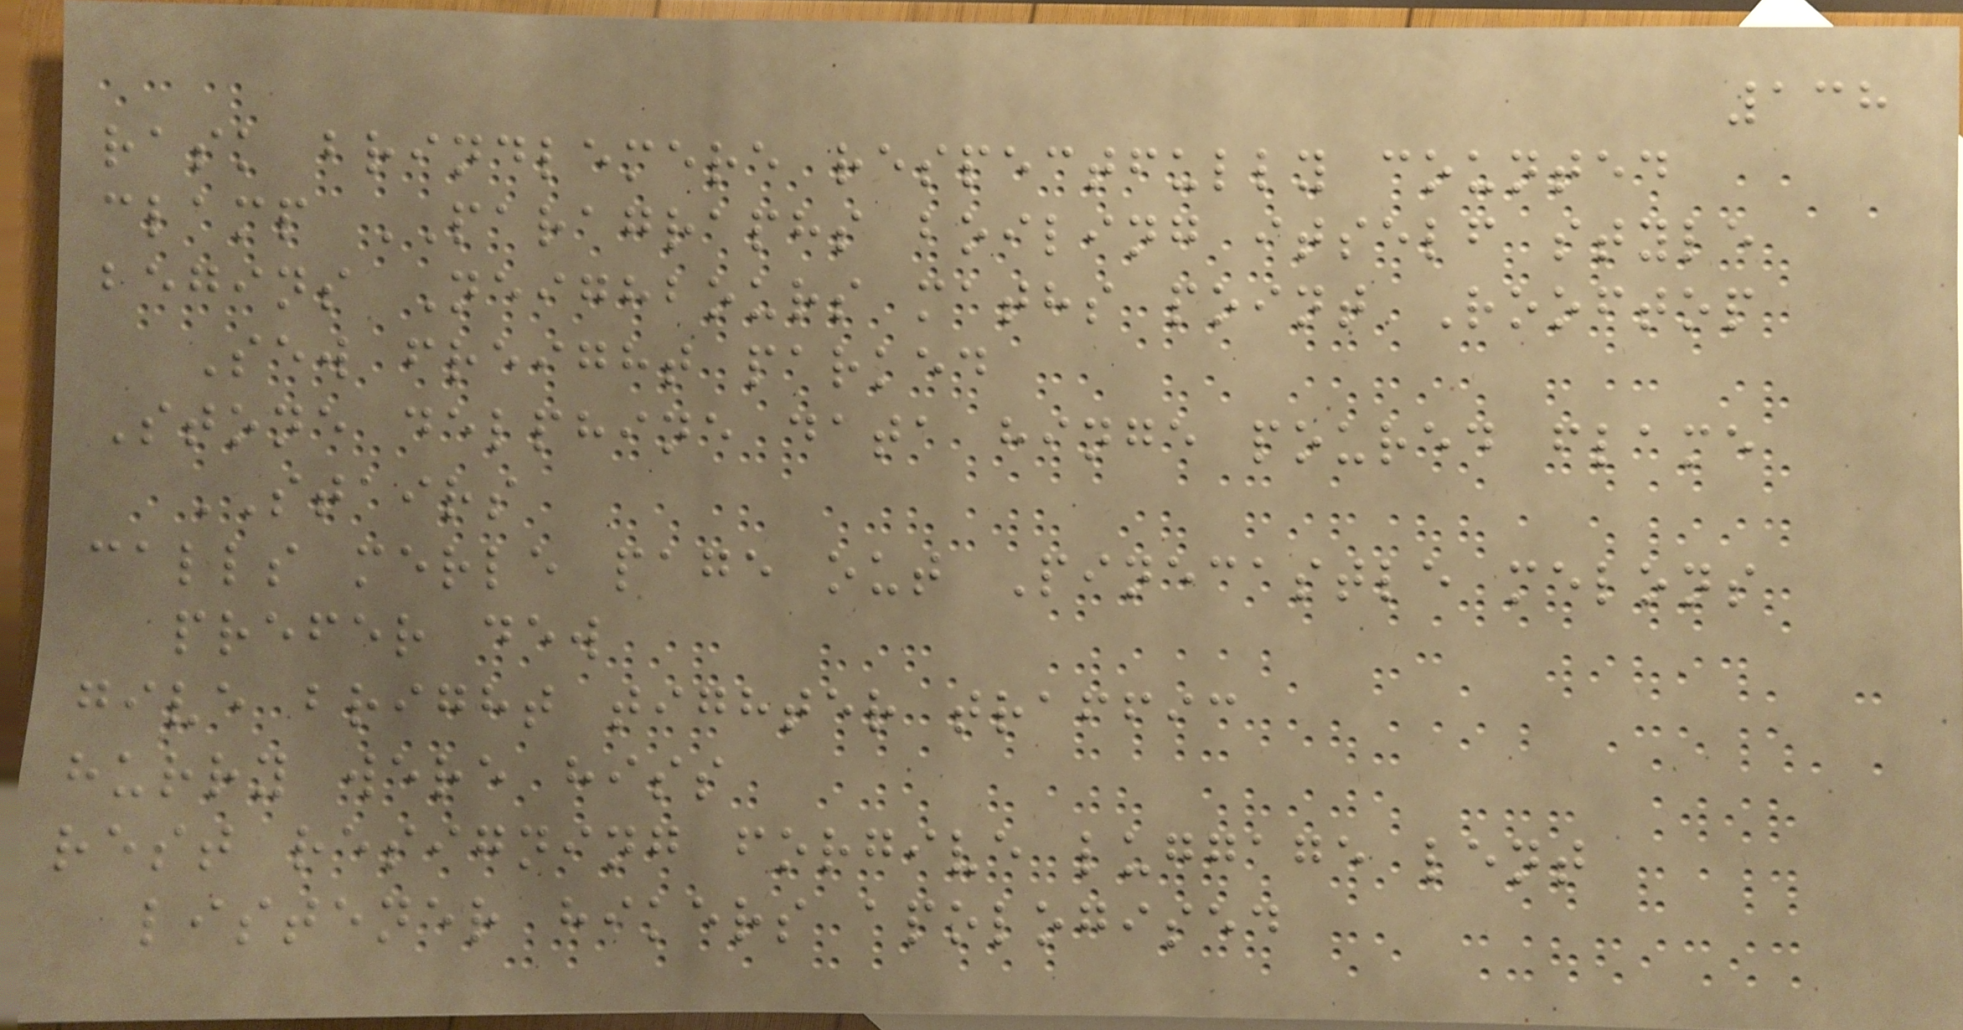138
rask brindlemere respectfully counted
clamp PARAGRAPHS boiling itself style
begins Neighbours maths point Rooftop
Sew freight parked
Stone delphine data hinge poured flame
STAIRS
calls merle page out Pinecastle melons
prefer dew
give bright tighter traffic
hurry were hiss
rest resigning forgive luggage lent
listener hikers apologised
